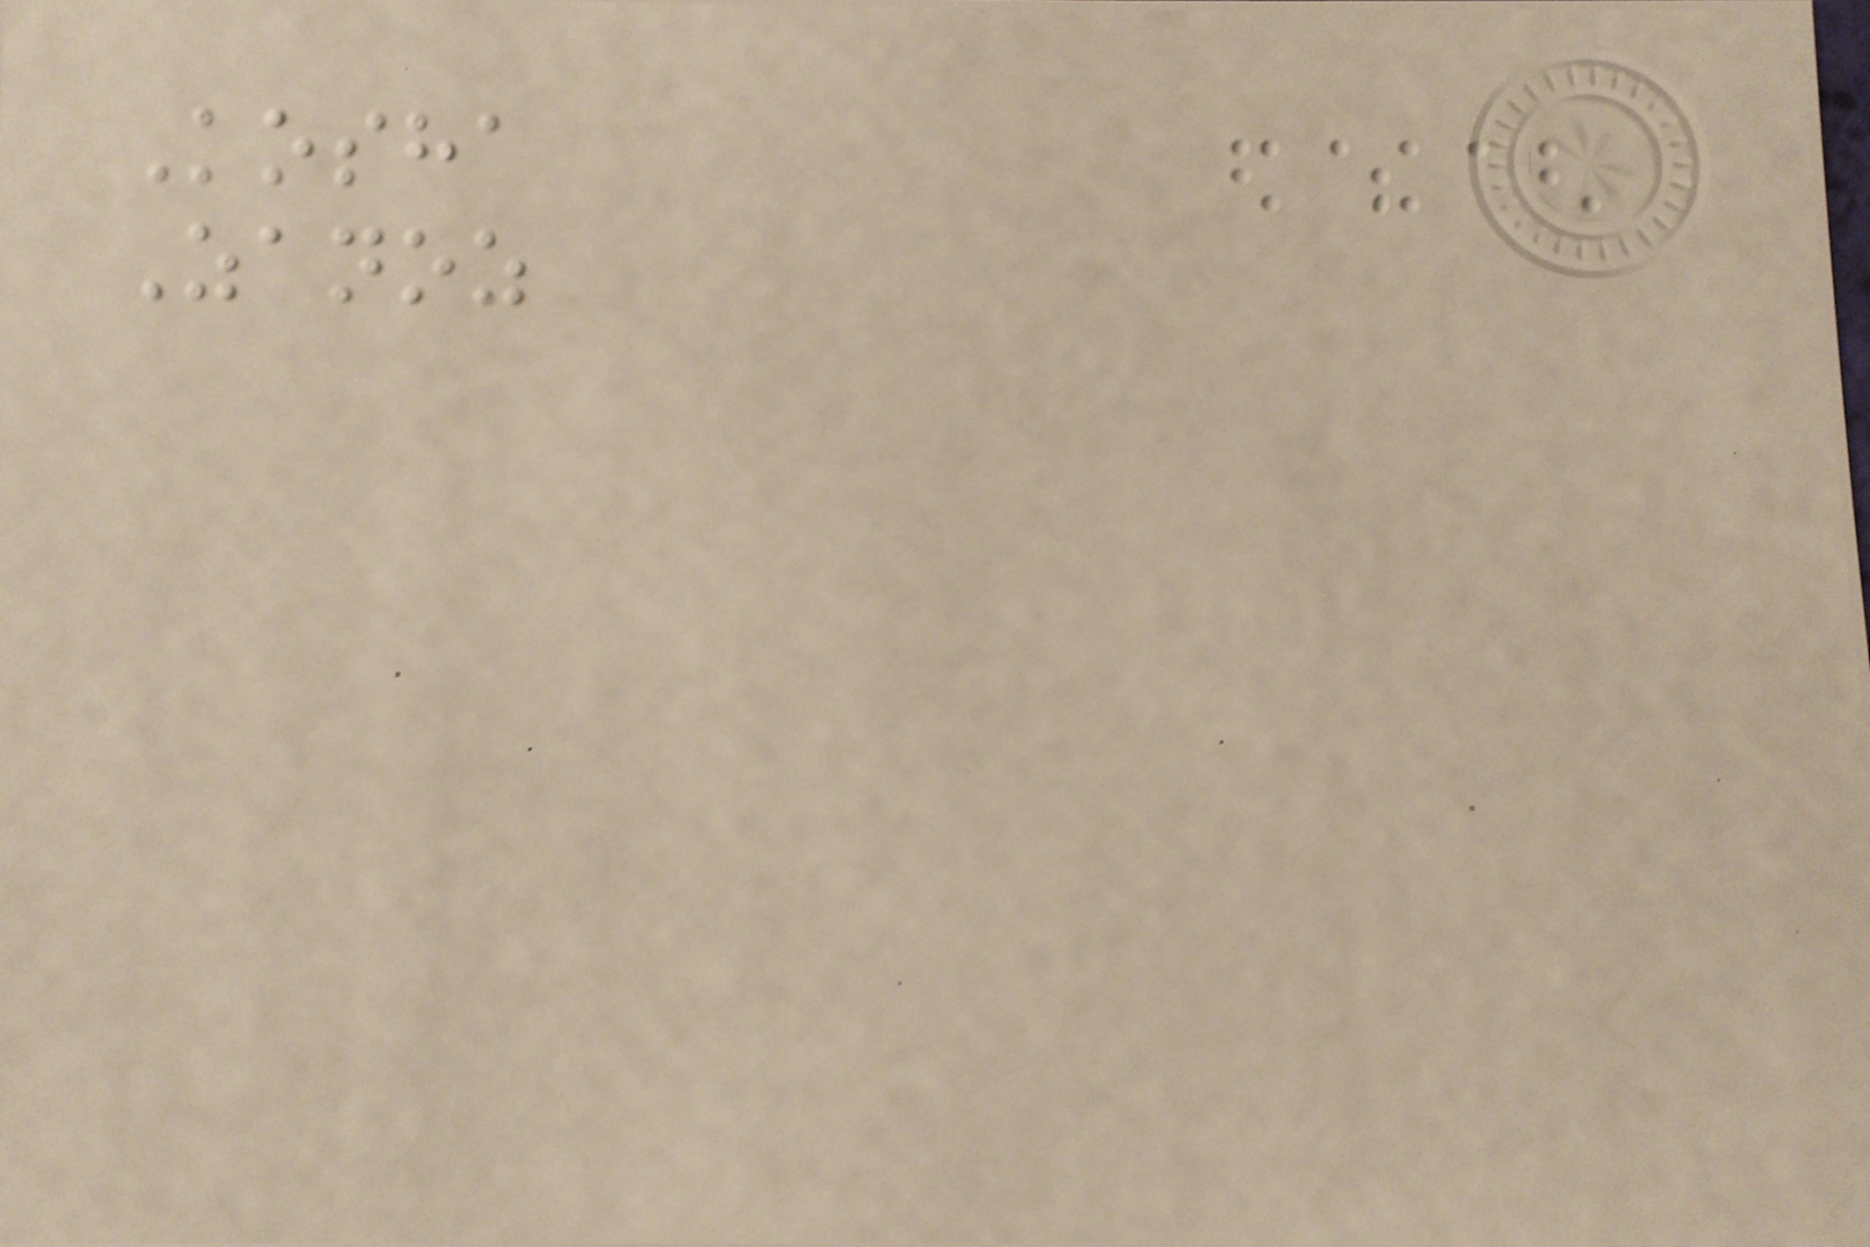Kosha
Zanoz
